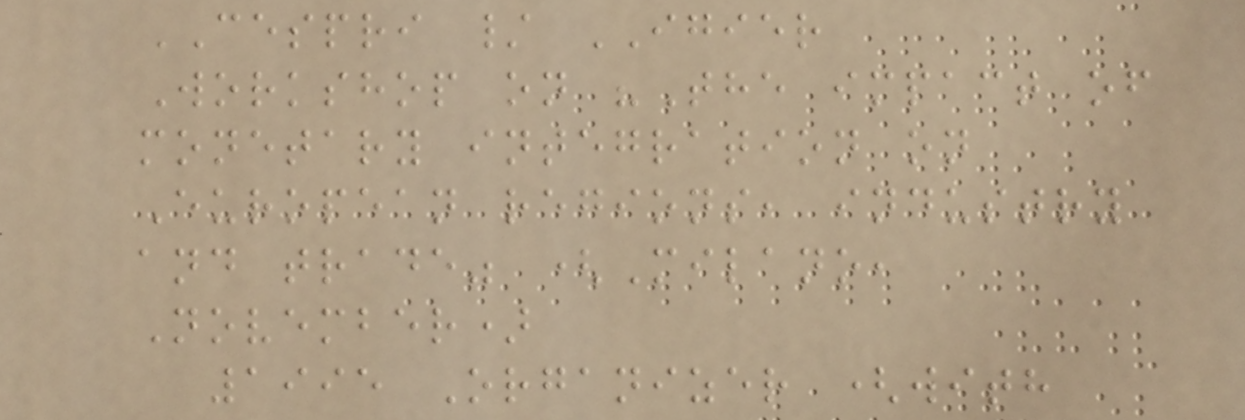CESPRI / IGIER
Workshop on "The impact of
monetary integration on
European regions, industry
and trade" (Milano,
November)
1995 Organizer (with
